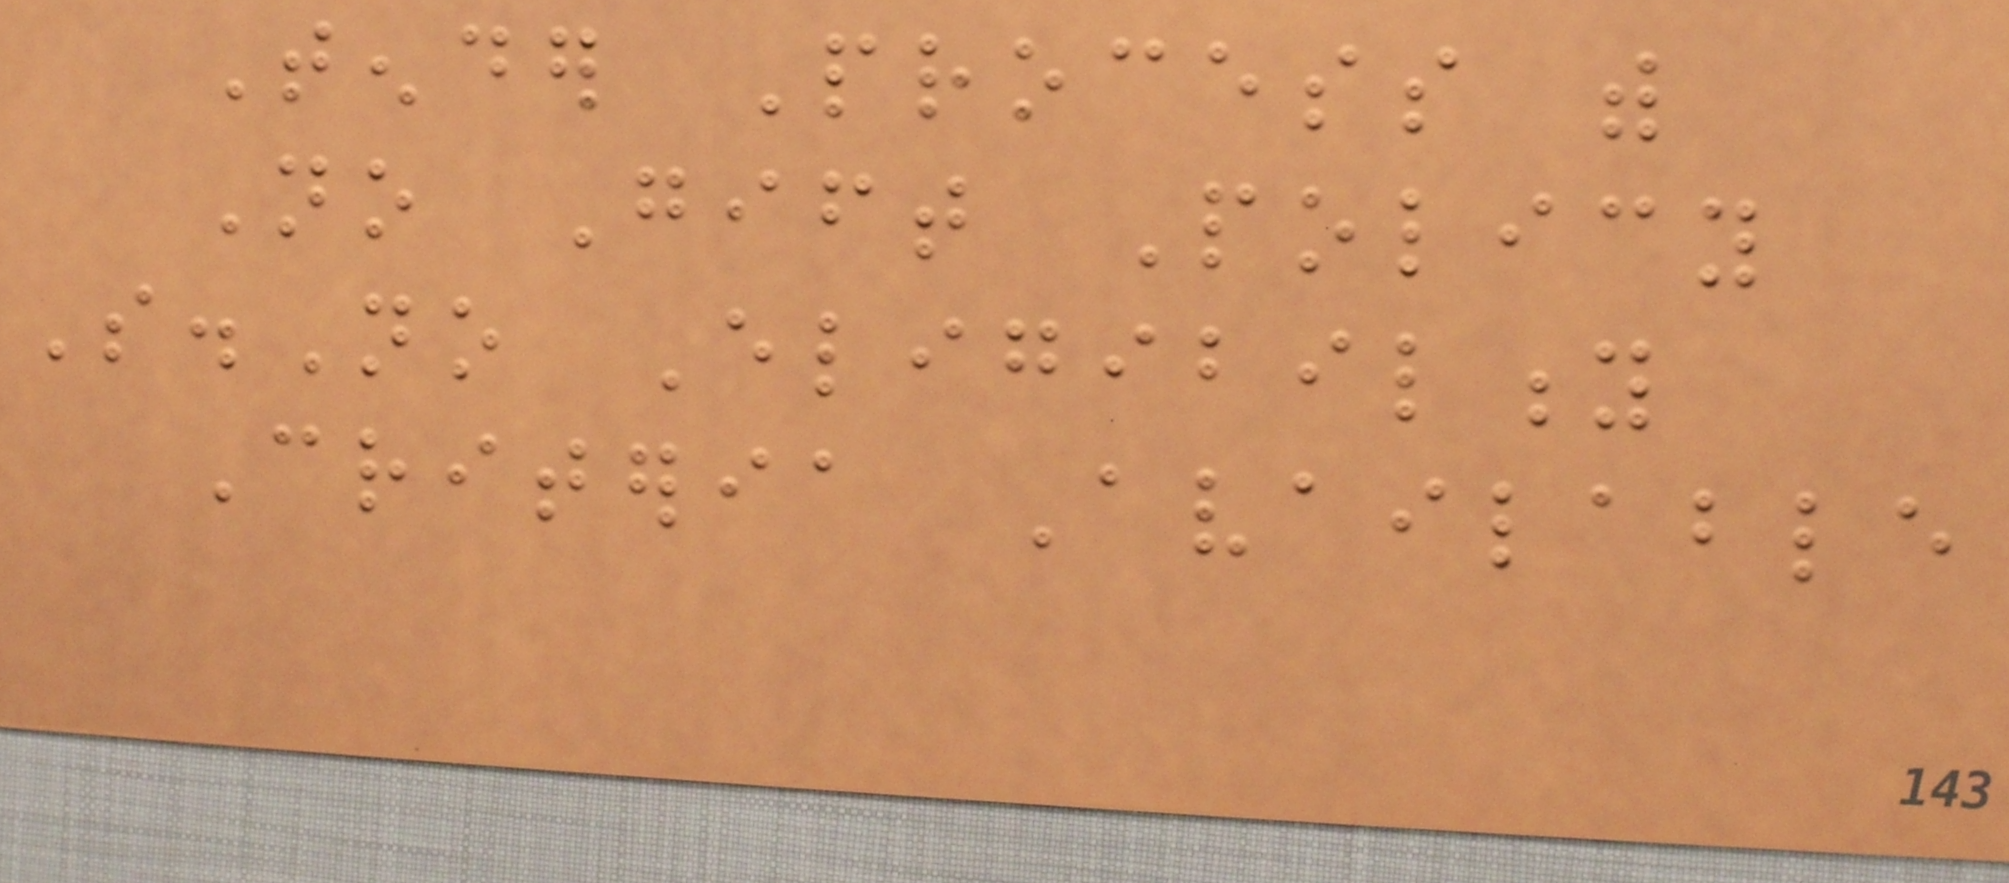Tender Process with
No Gift Policy
S.No Eligibility
Criteria Available
